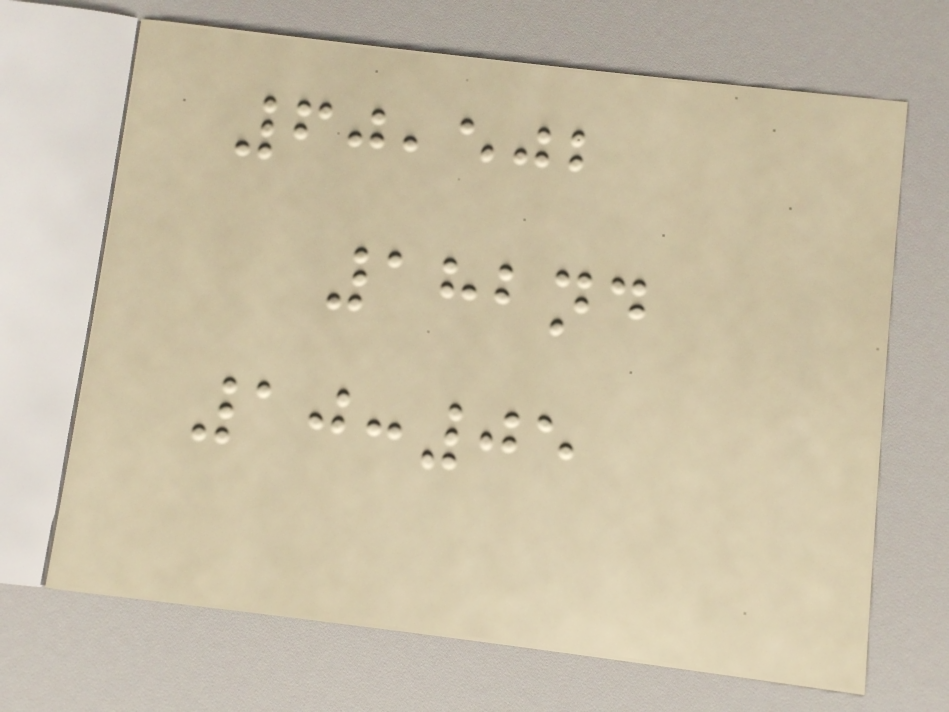60,502
182nd
10:05
